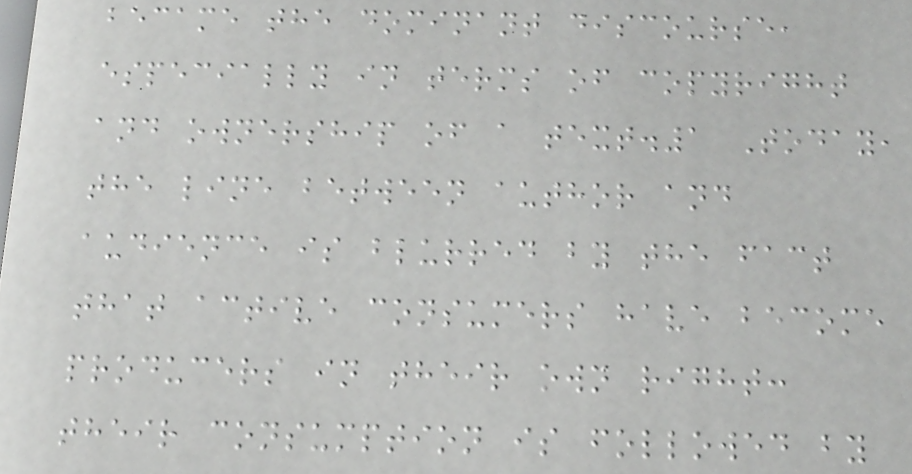became the dominant discourse,
especially in terms of copyright
and ownership of a text.1 Today,
the line between author and
audience is blurred by the fact
that active consumers have become
producers in their own right:
their consumption is followed by
